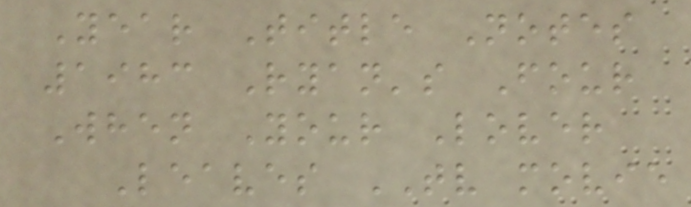Year Title Notes
1983 Ryan's Four
When Your Lover
Leaves TV movie
